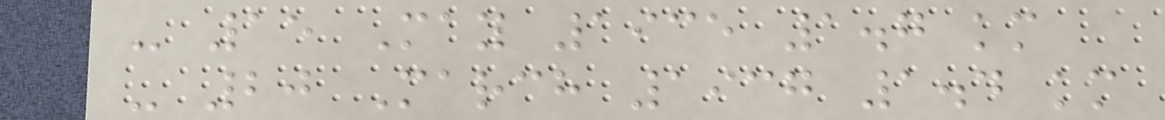- 15 May 1935 1.7 km
- 20 March 1937 1.4 km
